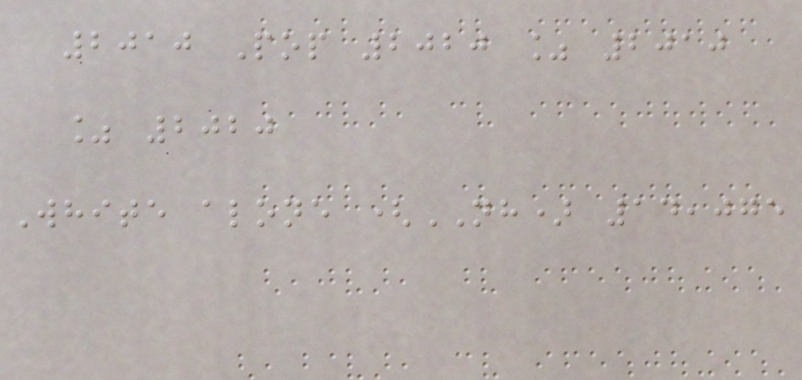2010 Pop 2020 % 2010
% 2020
White alone (NH) 14,075
